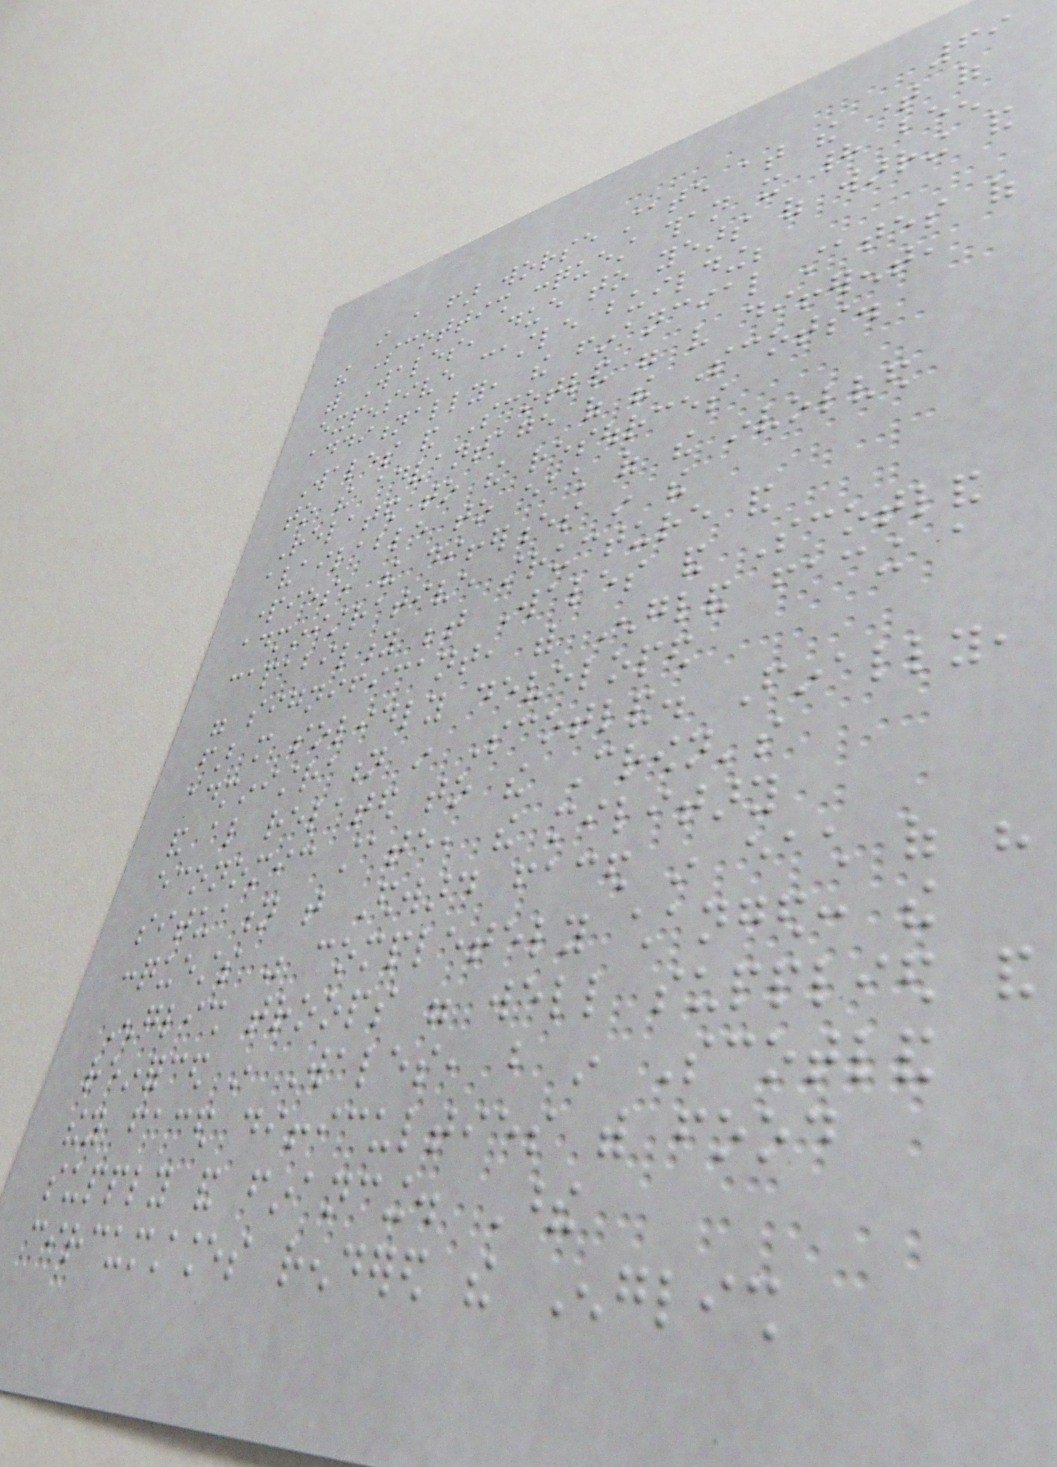69
in a far worse state at the time of
the Scottish conquest than it had been
with Wales, due to years of warring and
expensive castle building;
additionally, the financial states of
Wales and Scotland were very different,
to the advantage of the Scots.
Related to the resources
available to each of the involved
parties, the differences in the
administrative structure and
capability between Wales and Scotland
were significant, with England facing a
far more solidly developed
administration in Scotland. Finally,
and also related to the Crown's
economic state, the military
situation that Edward faced in each of his
conquests was completely changed: the
English troops were well supplied and
reinforced in Wales, but in Scotland
they faced difficulties with food
supply and financing. These
circumstances rendered the English
